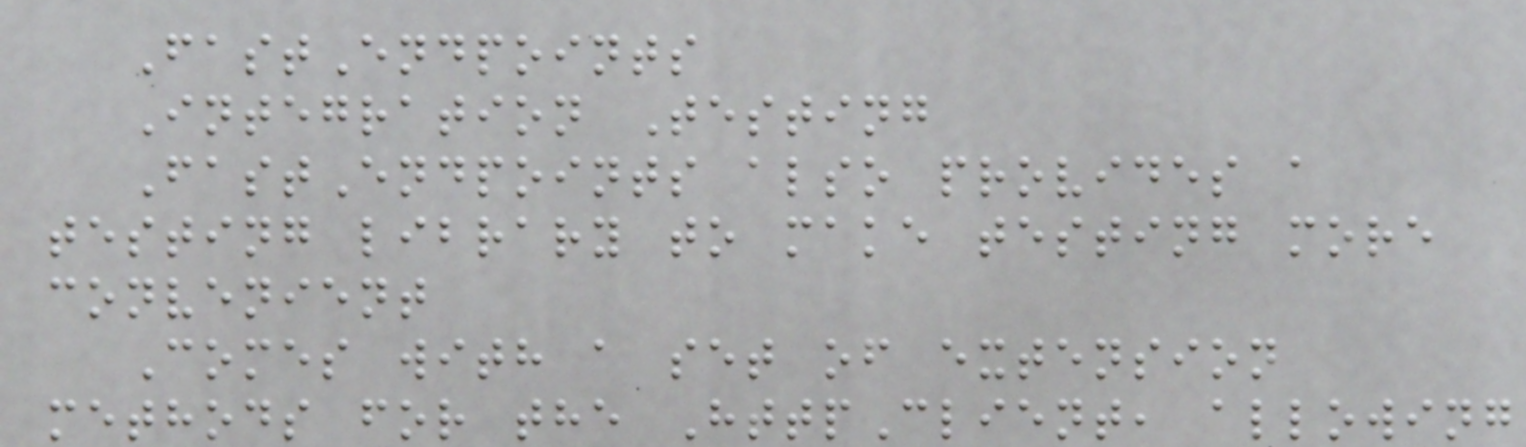FastEndpoints
Integration Testing
FastEndpoints also provides a
testing library to make testing more
convenient
Comes with a set of extension
methods for the HttpClient, allowing
